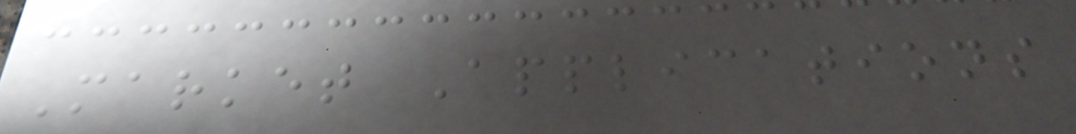Market Applications
